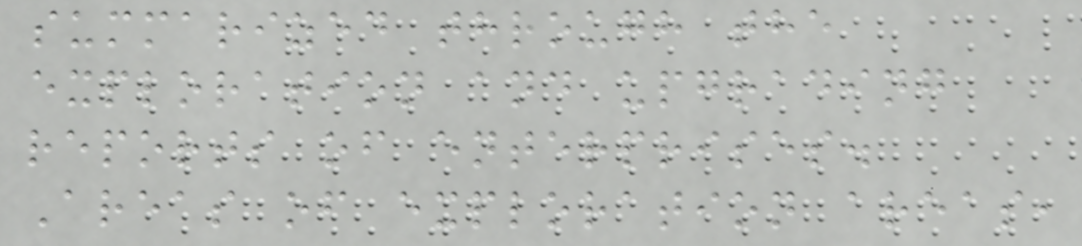summarized through the
exploration and upgrading
reports of enterprises.
Areas of exploration areas,
